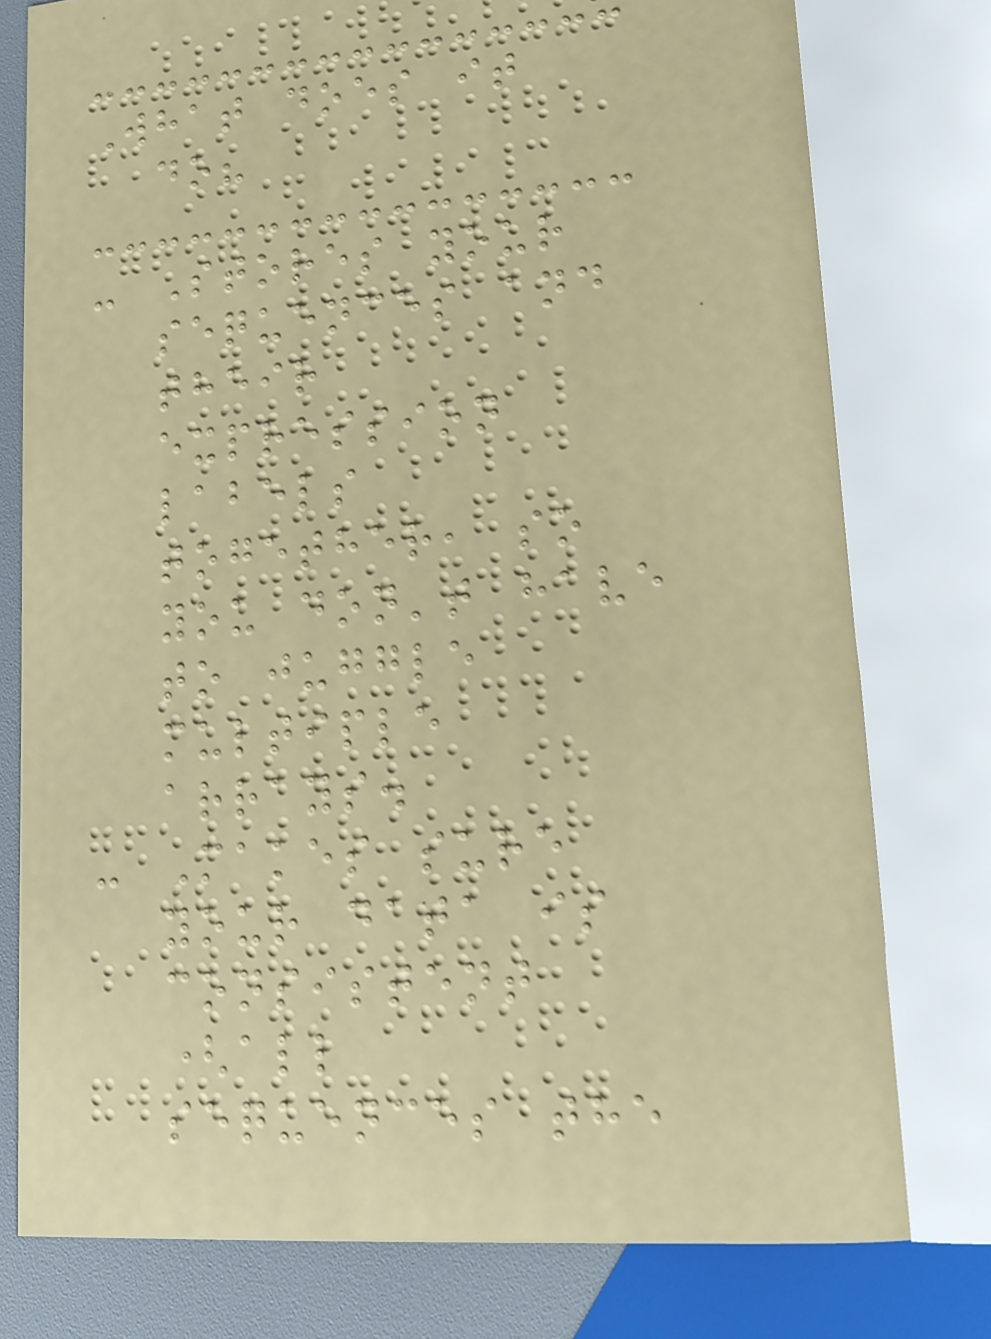What does it
do?
- Stores your
sequences and
their
expression
labels
together, so
you don't have
to juggle
multiple
arrays.
- Makes sure
your data is
consistent
(all
sequences the
